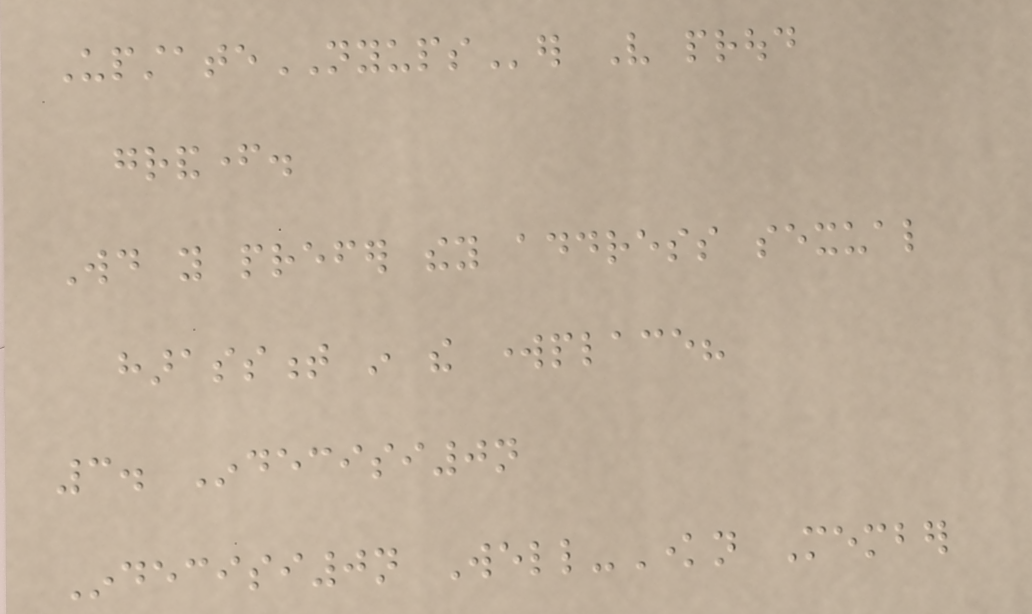UpstateNYUPSer Very proud
grandfather.
Would you prefer they address sexual
harassment in the workplace?
3. Indecisi0n
Indecisi0n Well-Known Member
